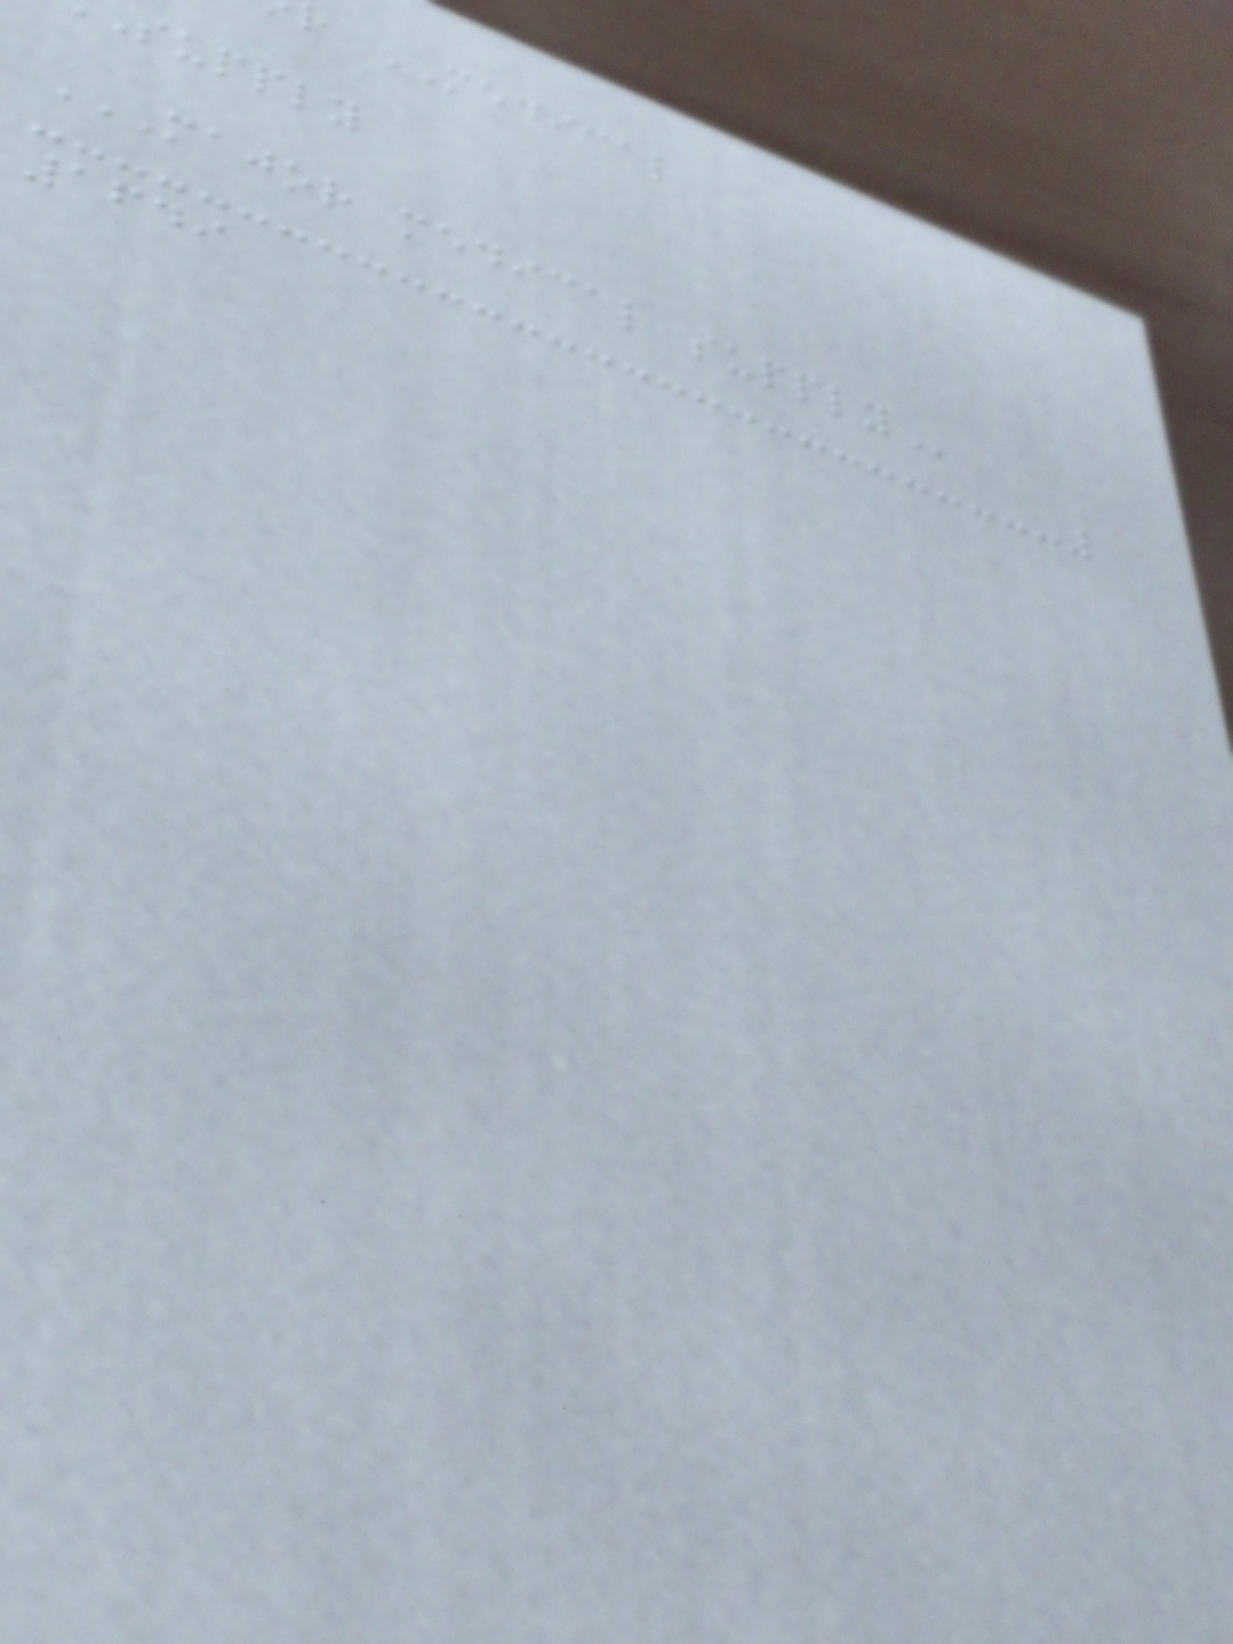r MEDICAL
supply
MAJOR MEDICAL SUPPLY
1649
